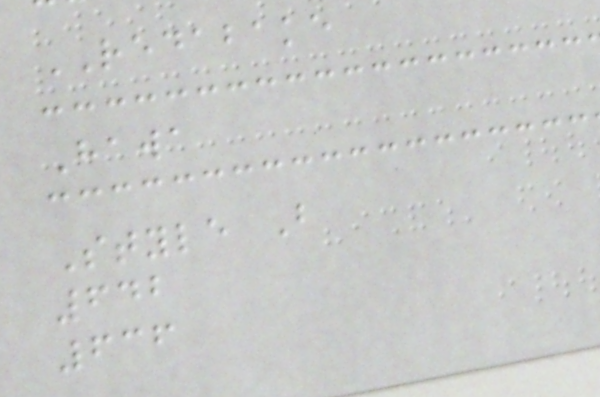REDABAKE
Hawa
Style B
642
636
